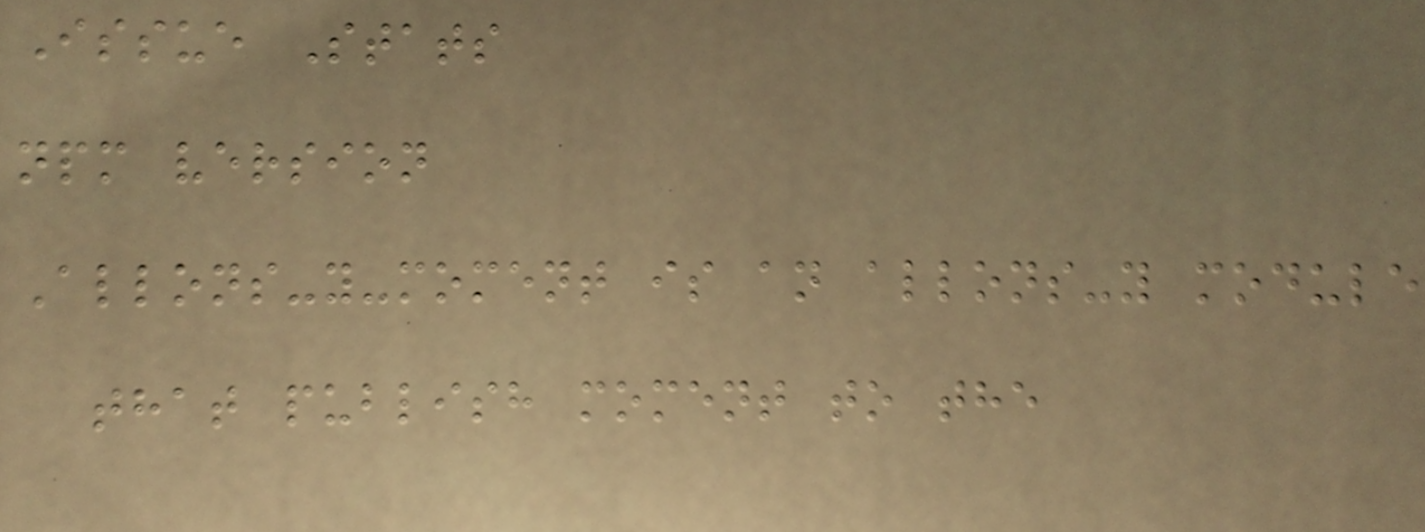Issue Stats
npm version
Allons-y-moment is an allons-y module
that publish moment to the
